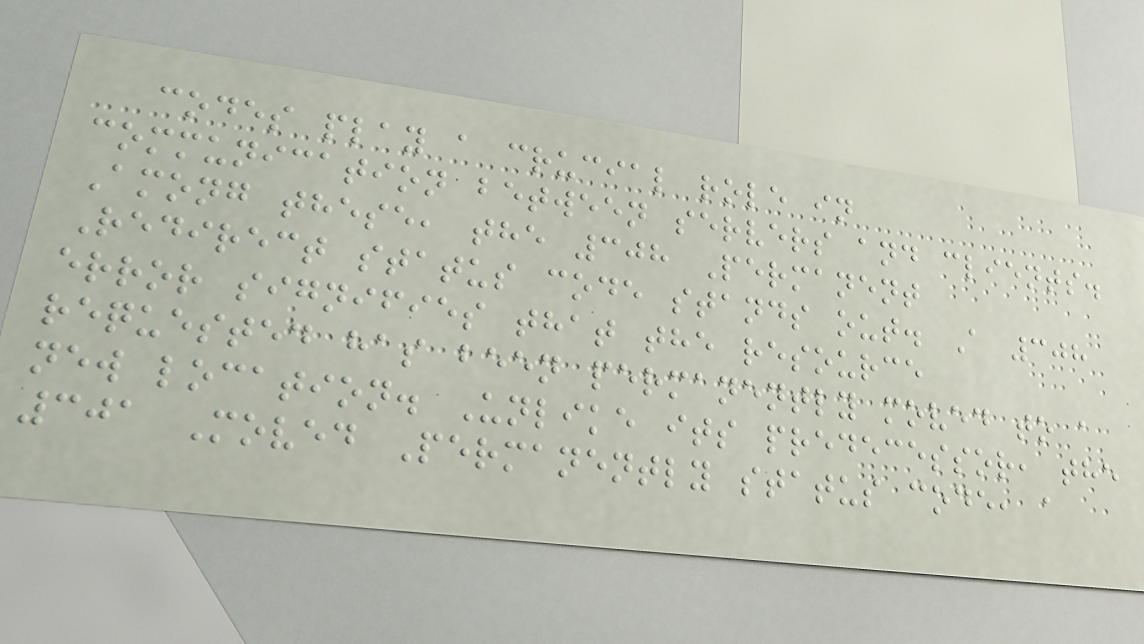codes play a crucial role in
communication between servers and clients.
Among these, the 308 Permanent
Redirect status code stands out. A 308
error signifies that the resource
requested has been permanently moved to a
new location. Unlike its predecessor, the
301 Moved Permanently status code, a
